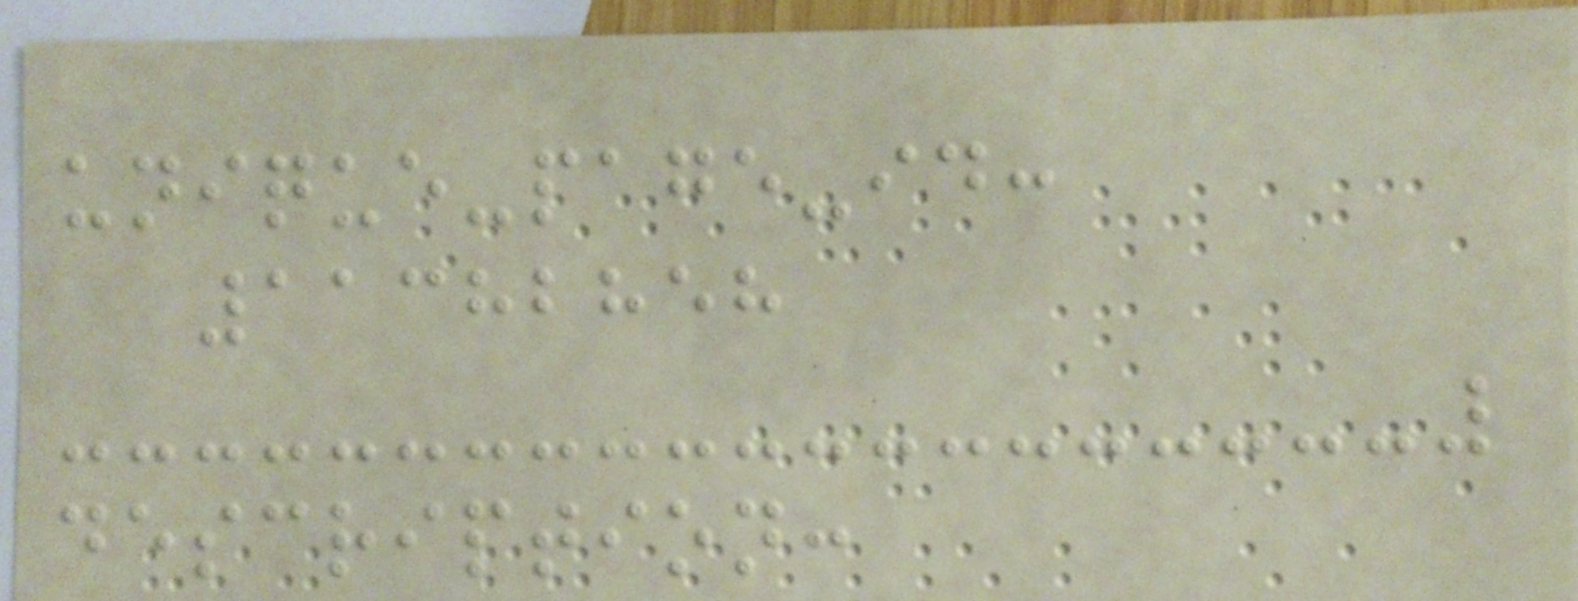unique-page-id:
11382858
description:
